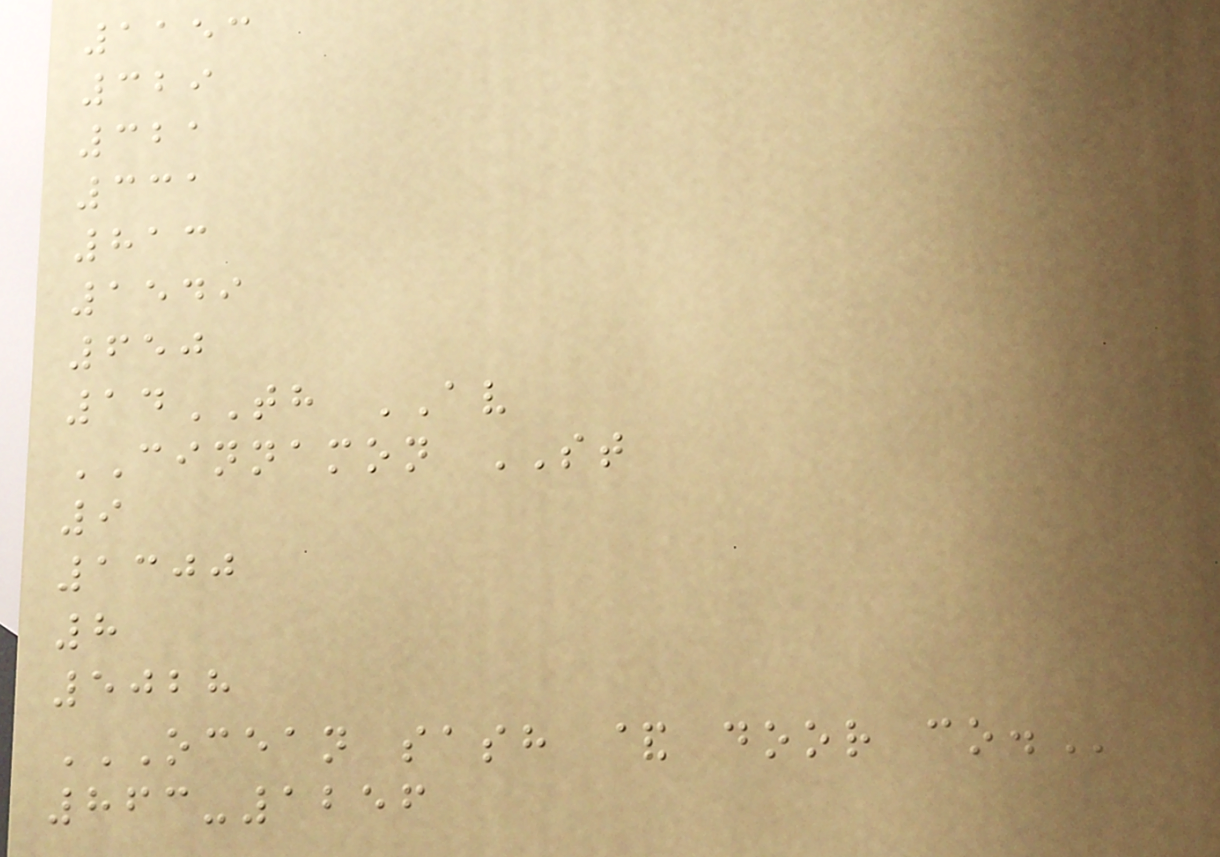1153
329
321
331
813
1549
650
14TH AV
CINNAMON ST
9
1300
8
5028
OCEAN SASH & DOOR CO.
863-1256
